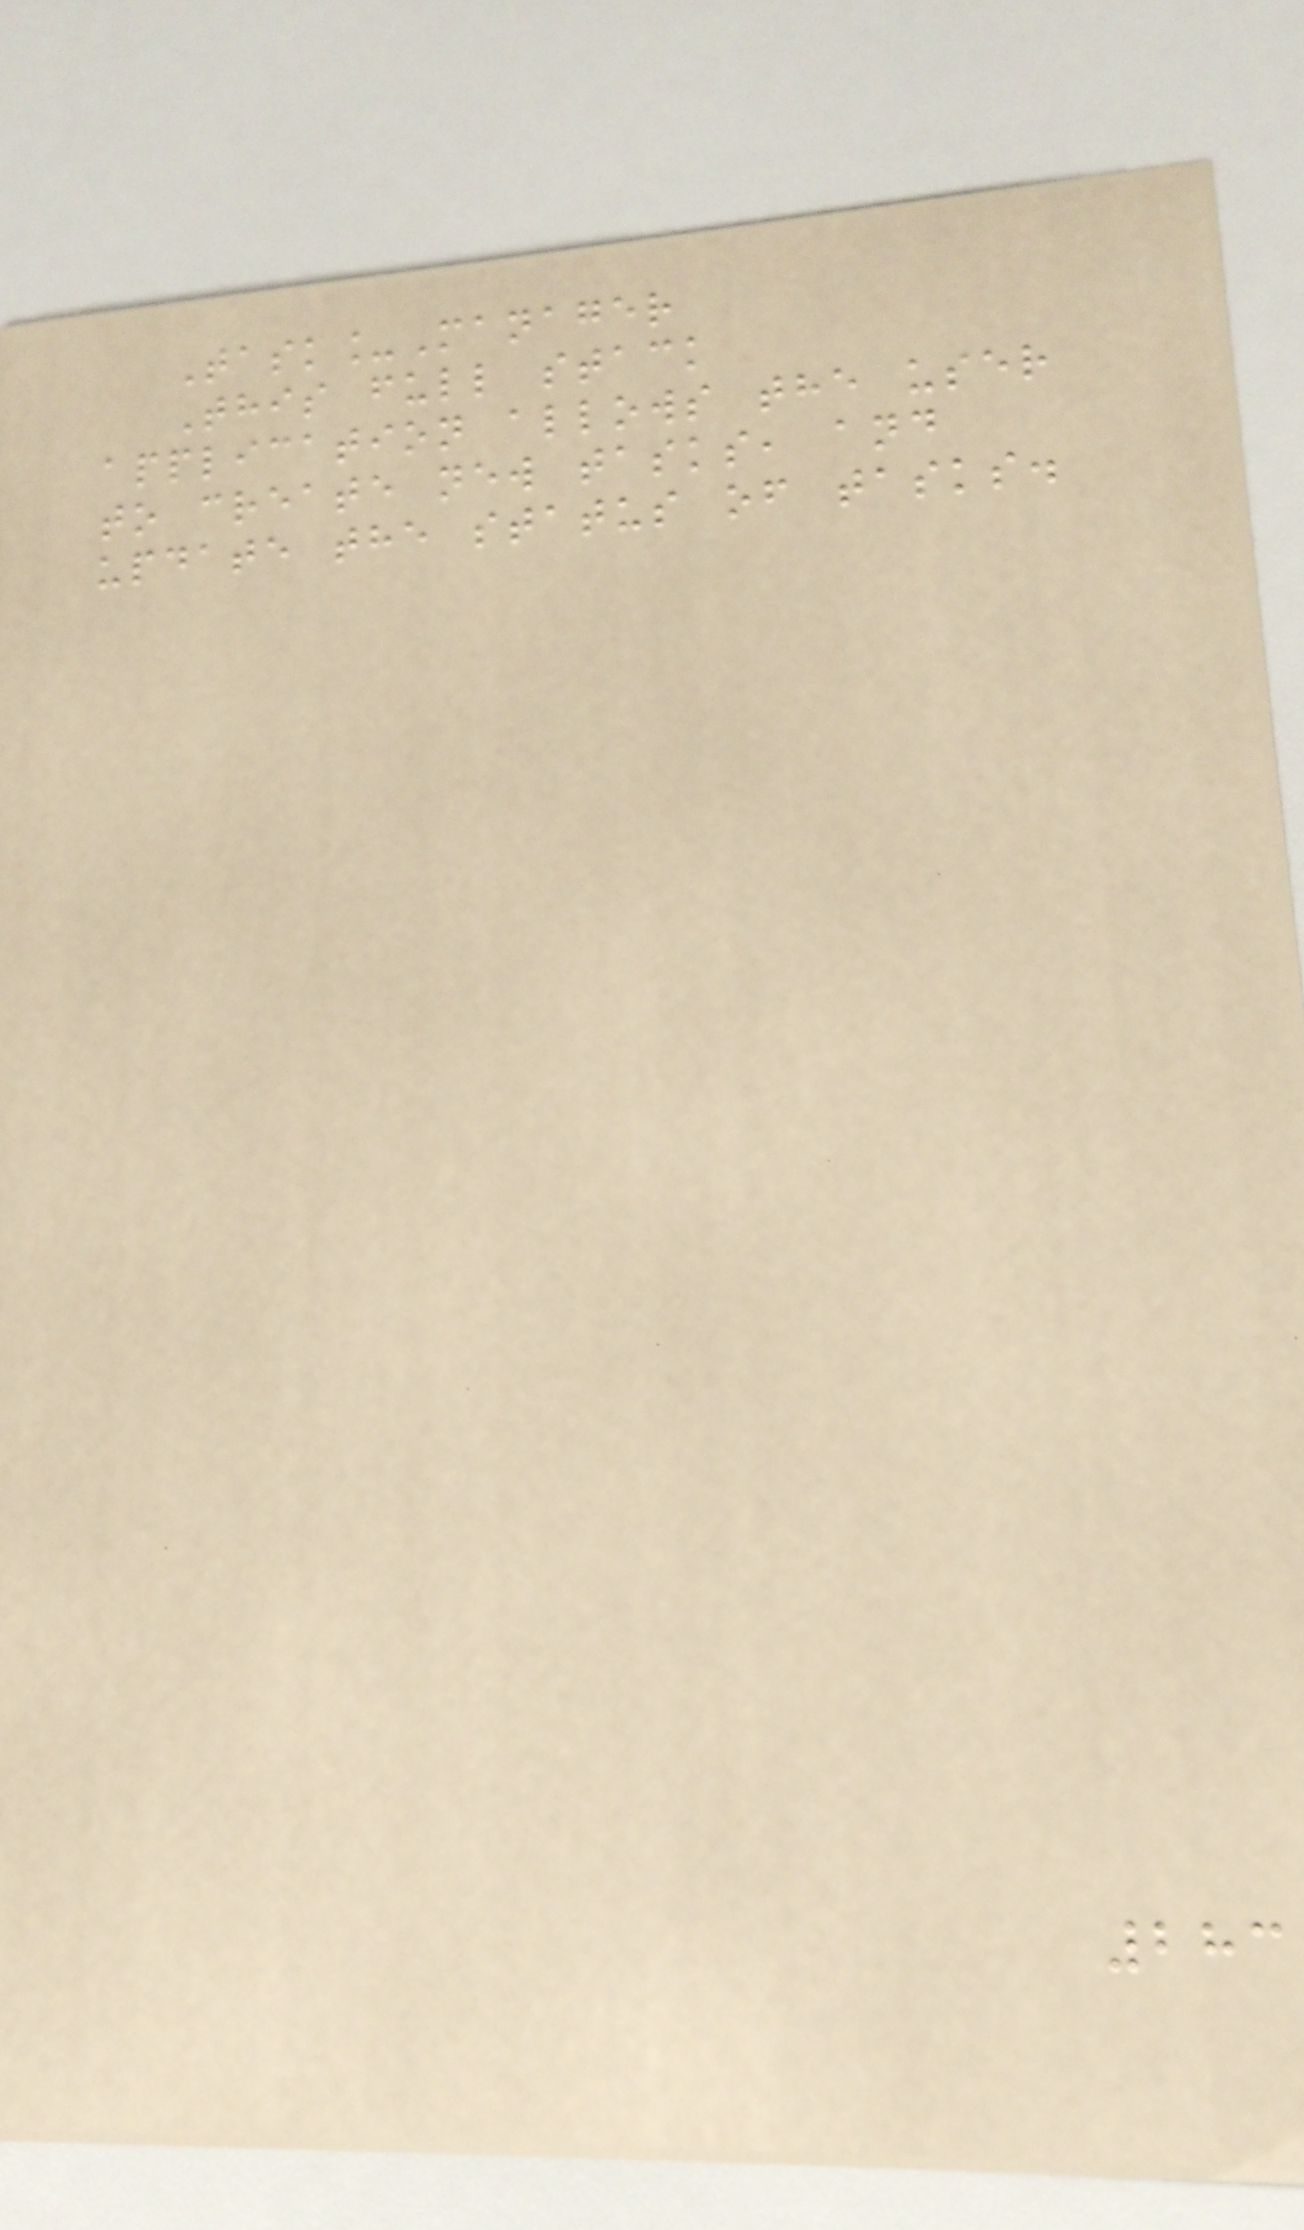Task_Manager
This full stack
application allows the user
to create new tasks, and
update the status of tasks.
283
